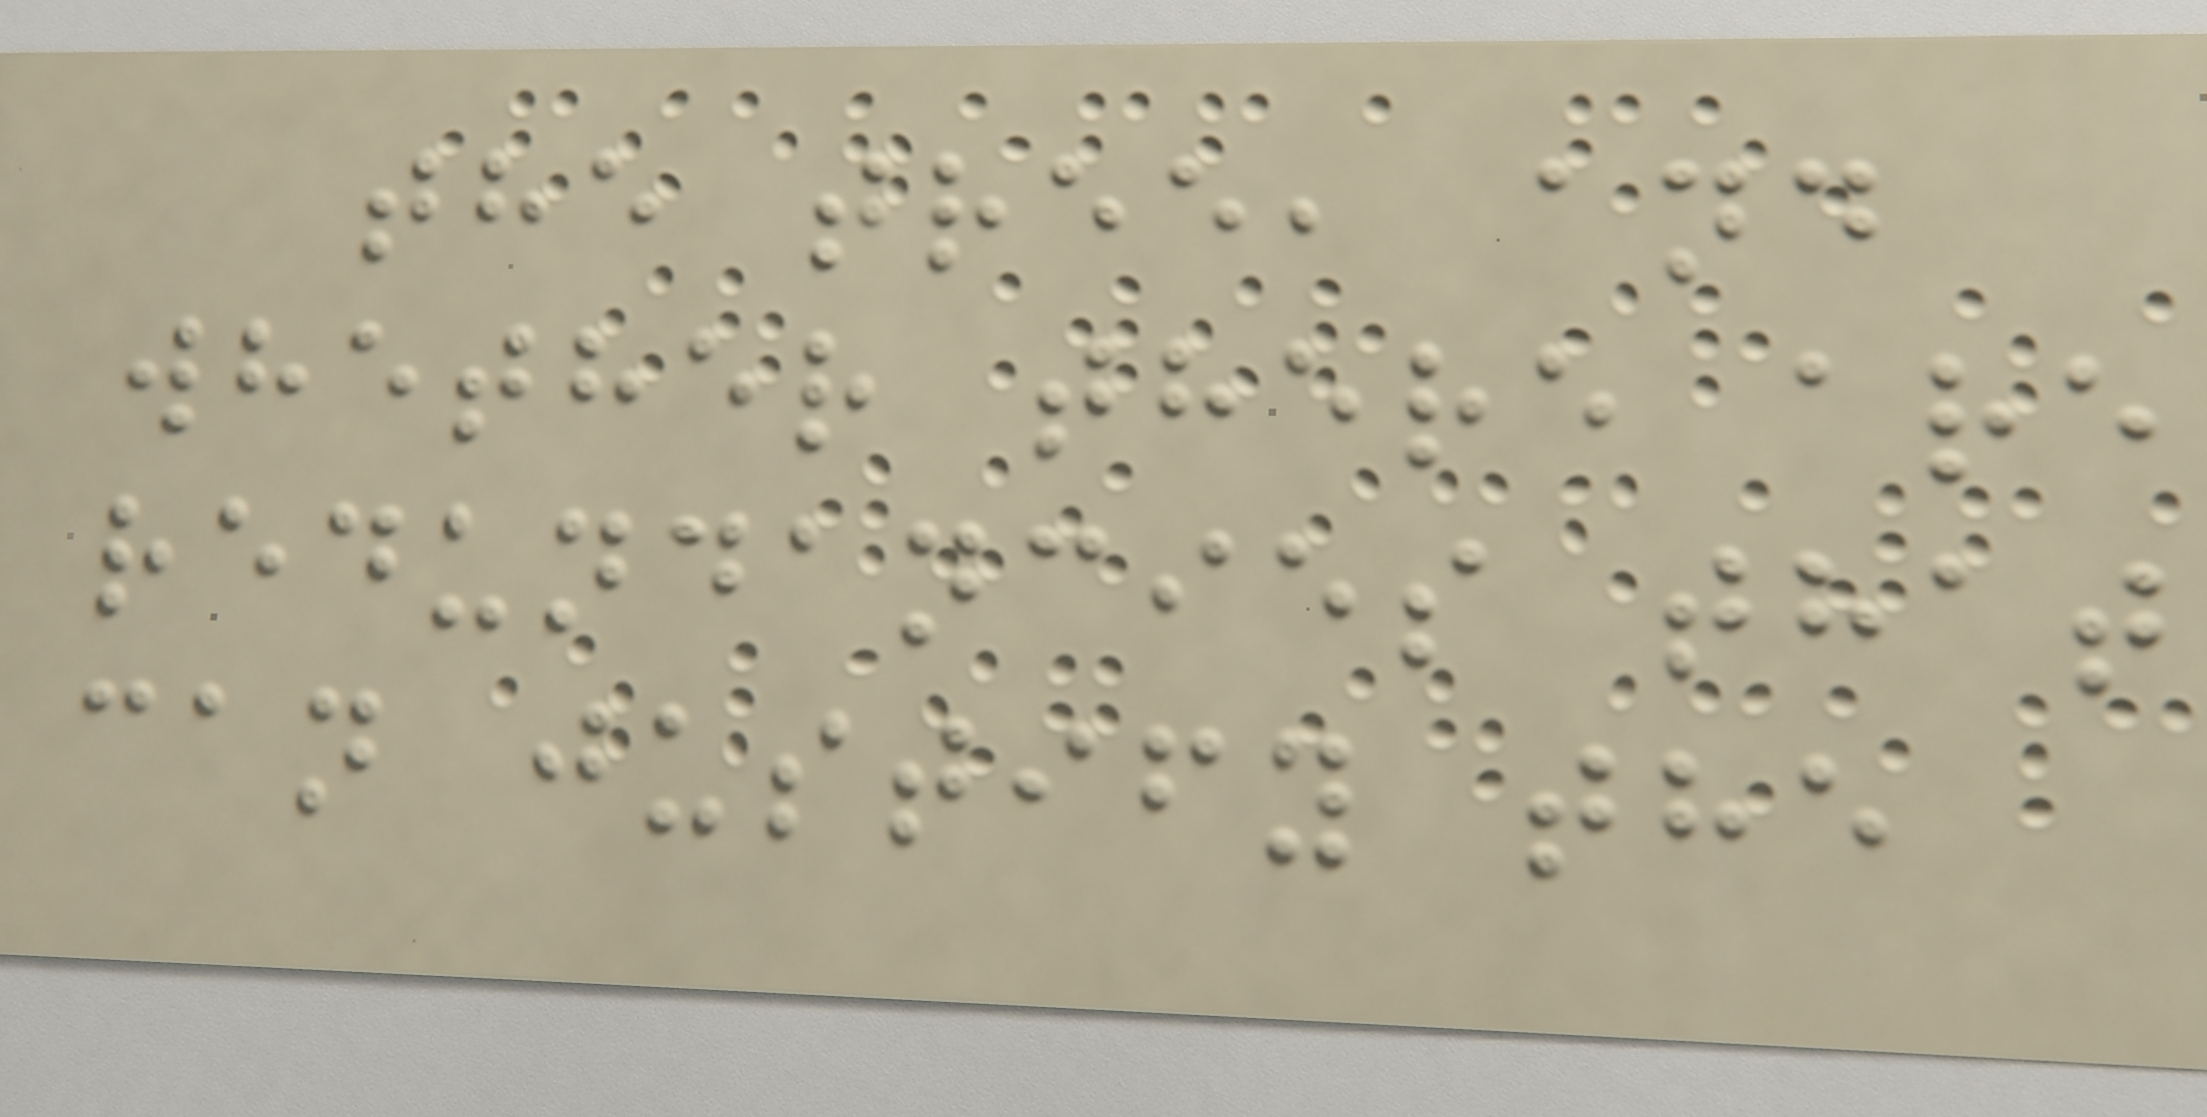the tree, and
whether there are
redundancies that
can justify the
